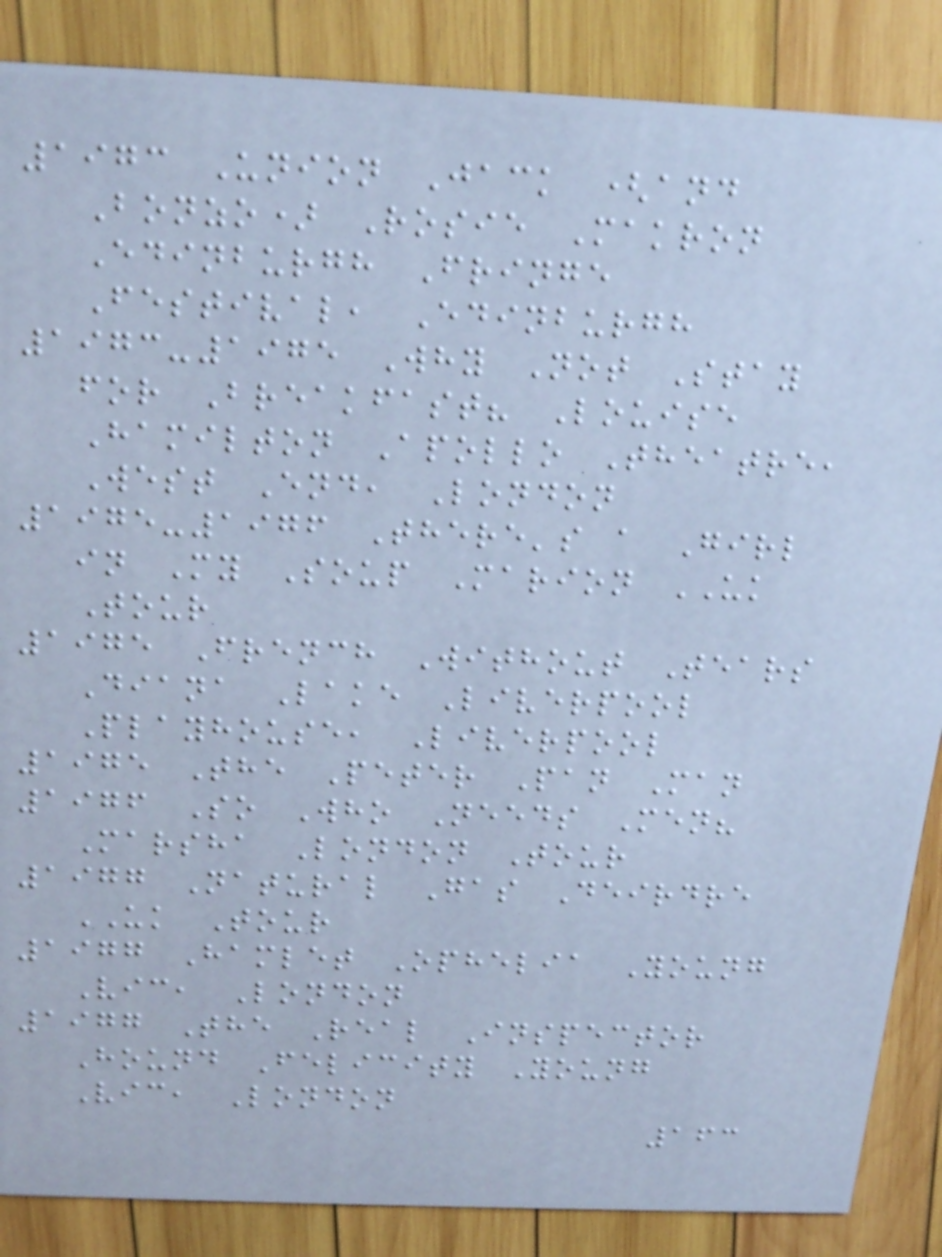1973 Union Jack (and
Bonzo) Rosie Makron
Edinburgh Fringe
Festival, Edinburgh
1973-1975 Why Not Stay
for Breakfast? Louise
Hamilton Apollo Theatre,
West End, London
1975-1976 There's a Girl
in My Soup Marion UK
Tour
1975 French Without Tears
Diana Lake Liverpool
Playhouse, Liverpool
1975 The Peter Pan Man
1976 So Who Needs Men?
Marsha London Tour
1977 Natural Gas Deirdre
UK Tour
1977 Hamlet Ophelia Young
Vic, London
1977 The Real Inspector
Hound Felicity Young
Vic, London
163
